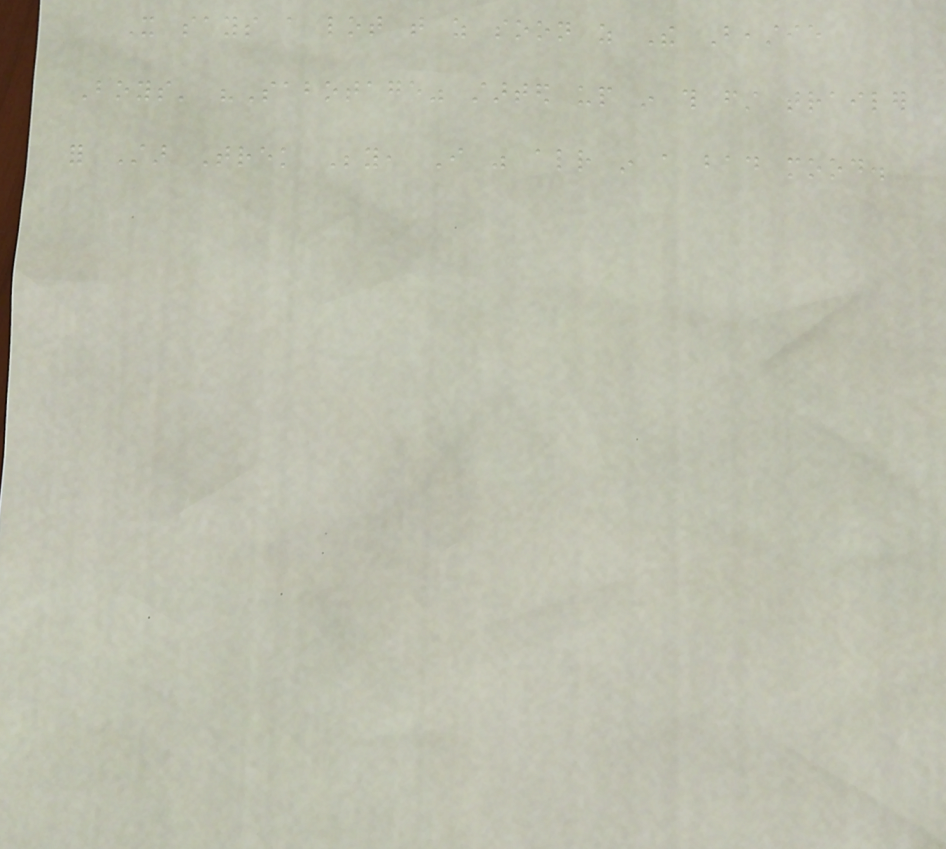It says a lot that as soon as The Beastie
Boys' "Sabotage" started up in this first trailer
for Star Trek Beyond, I was already in a bad mood.
